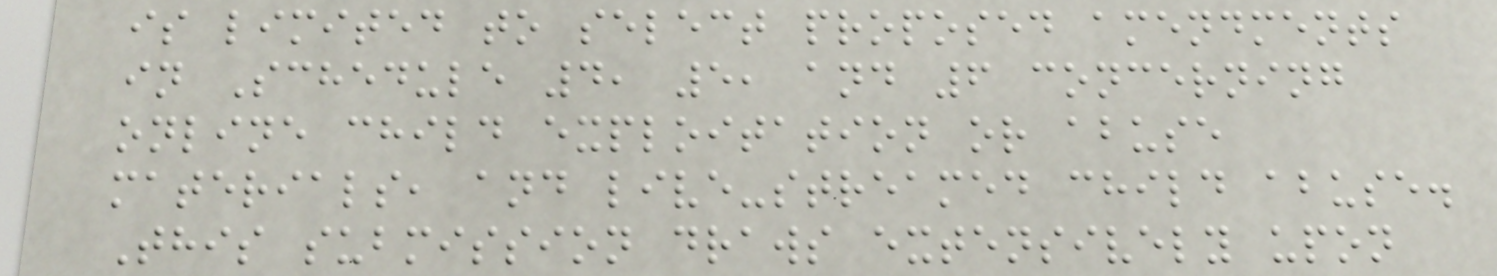is limited to select proposed amendments
in Schedule 4, 5, and 6 concerning
online child exploitation or abuse
materials, and live-streamed child abuse.
This submission draws extensively upon
